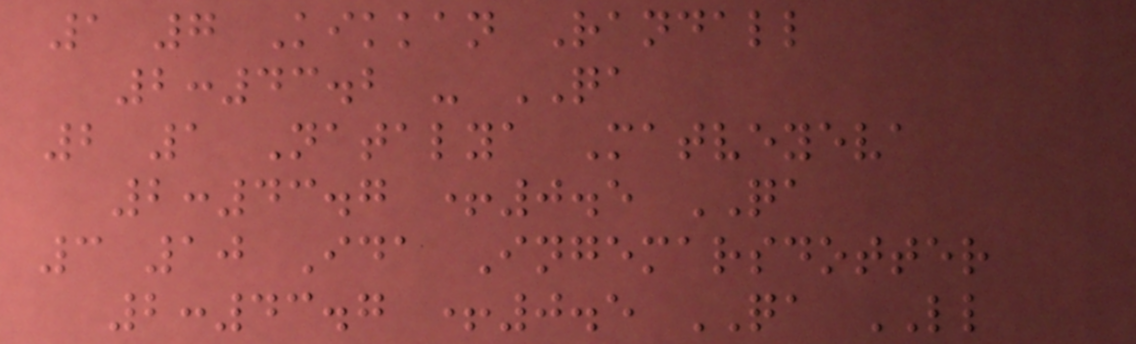1 7 Kikkan Randall
2:43.2 - QA
2 1 Natalya Matveyeva
2:43.7 +0.5 QA
3 10 Ida Ingemarsdotter
2:43.7 +0.5 QA LL
